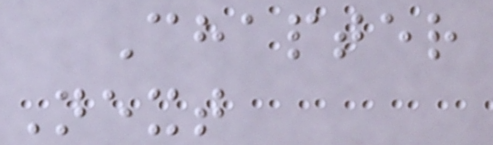Chapter
Next
